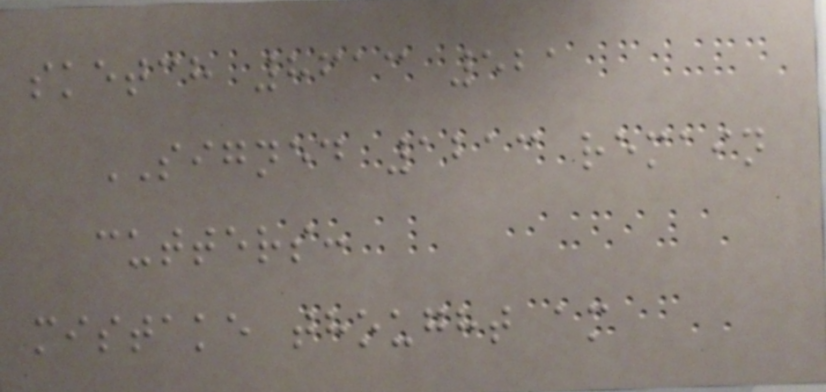sketch 8613 521
SIGNED 1213 remain
cutters:
mistake thought am
